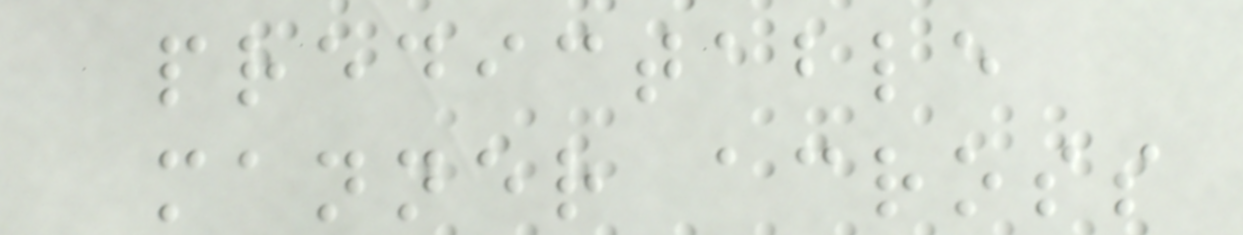predictable
manner across
